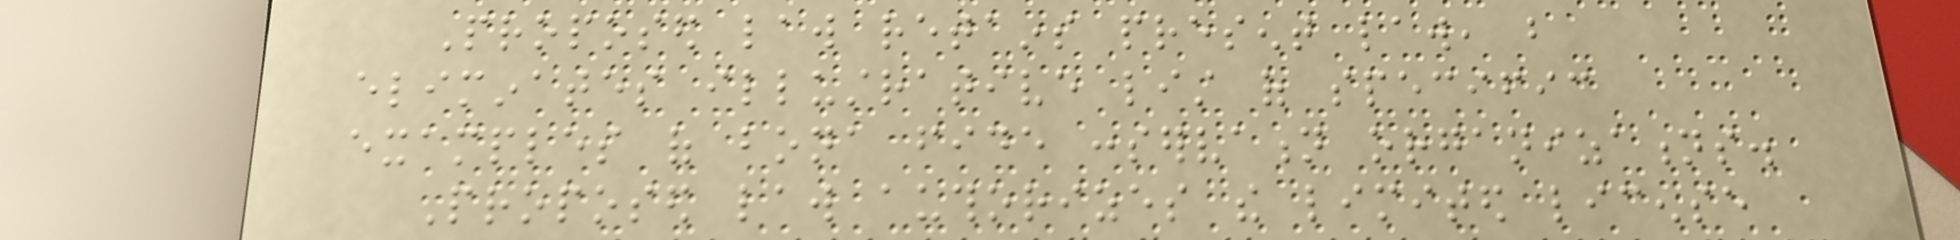Proposed law retains present law, but
eliminates illustrative list of specific
examples of bona fide conservation organizations.
Proposed law authorizes the limited license
